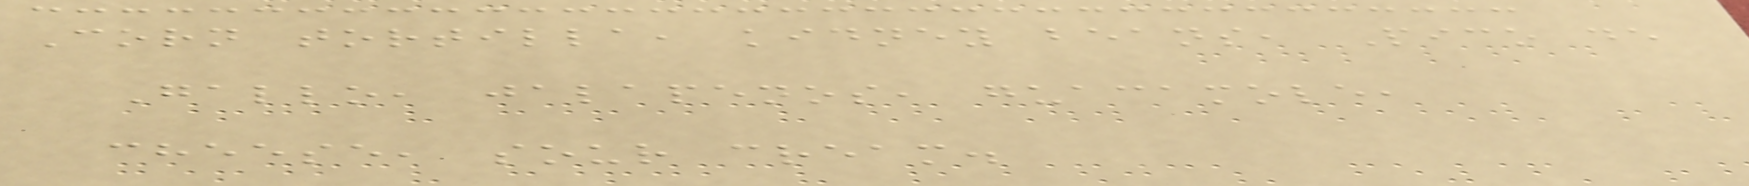Corn tortilla, kidney beans, Pico de
Gallo, jalapenos, guacamole,
cheese, sour cream.
